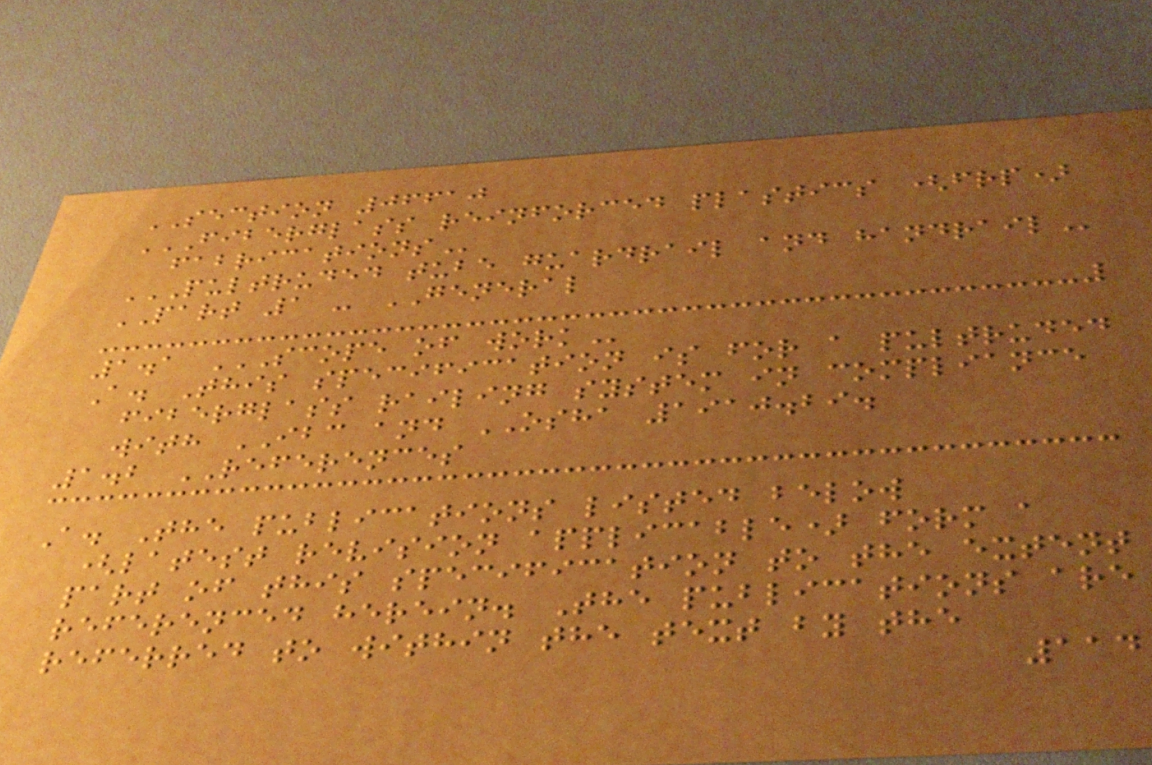SECTION 06610
FIBERGLASS REINFORCED PLASTICS (FRP)
FABRICATIONS
PULTRUDED TUBE GUARDRAIL AND HANDRAIL
PART 1 - GENERAL
1.1 SCOPE OF WORK
A. This specification is for a pultruded
fiberglass railing system in compliance
with IBC and OSHA 1910.29.
1.2 REFERENCES
A. The publications listed below
(latest revision applicable) form a
part of this specification to the extent
referenced herein. The publications are
referred to within the text by the
114
